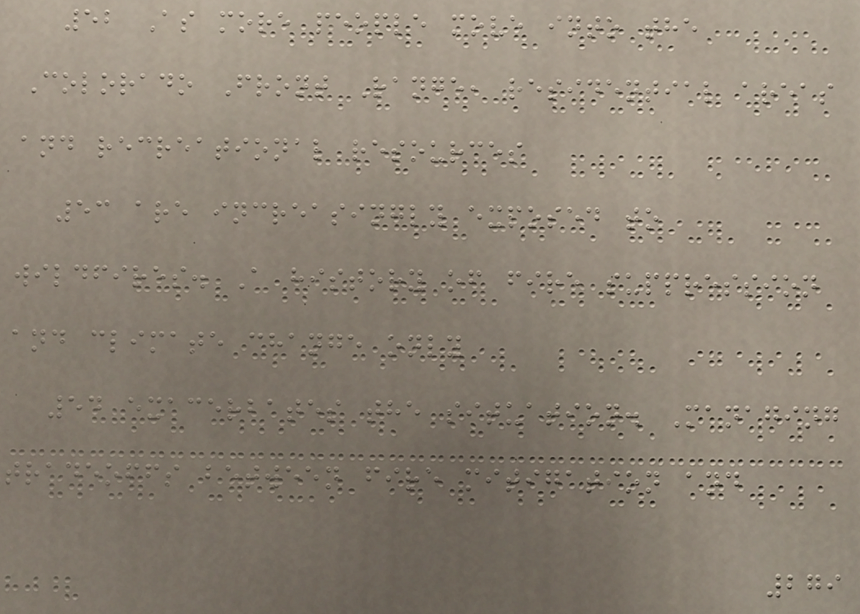52 As more people move into the
Colorado Front Range, residential areas
and recreational resources
53 are increasingly exposed to
wildfires. A history of fire suppression
and climate change only
54 exacerbates the situation. Managing
tradeoffs between fire mitigation and
279
